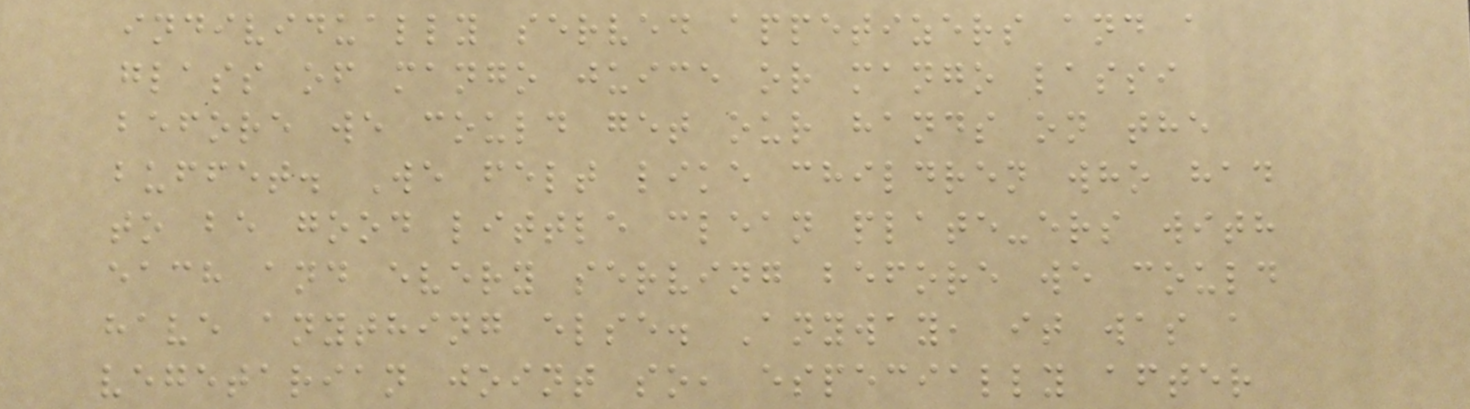individually served appetizers and a
glass of mango juice or mango lassi
before we could get our hands on the
buffet. We felt like children who had
to be good little clean plate-ers with
each and every serving before we could
have anything else. Anyway, it was a
vegetarian joint so, especially after
